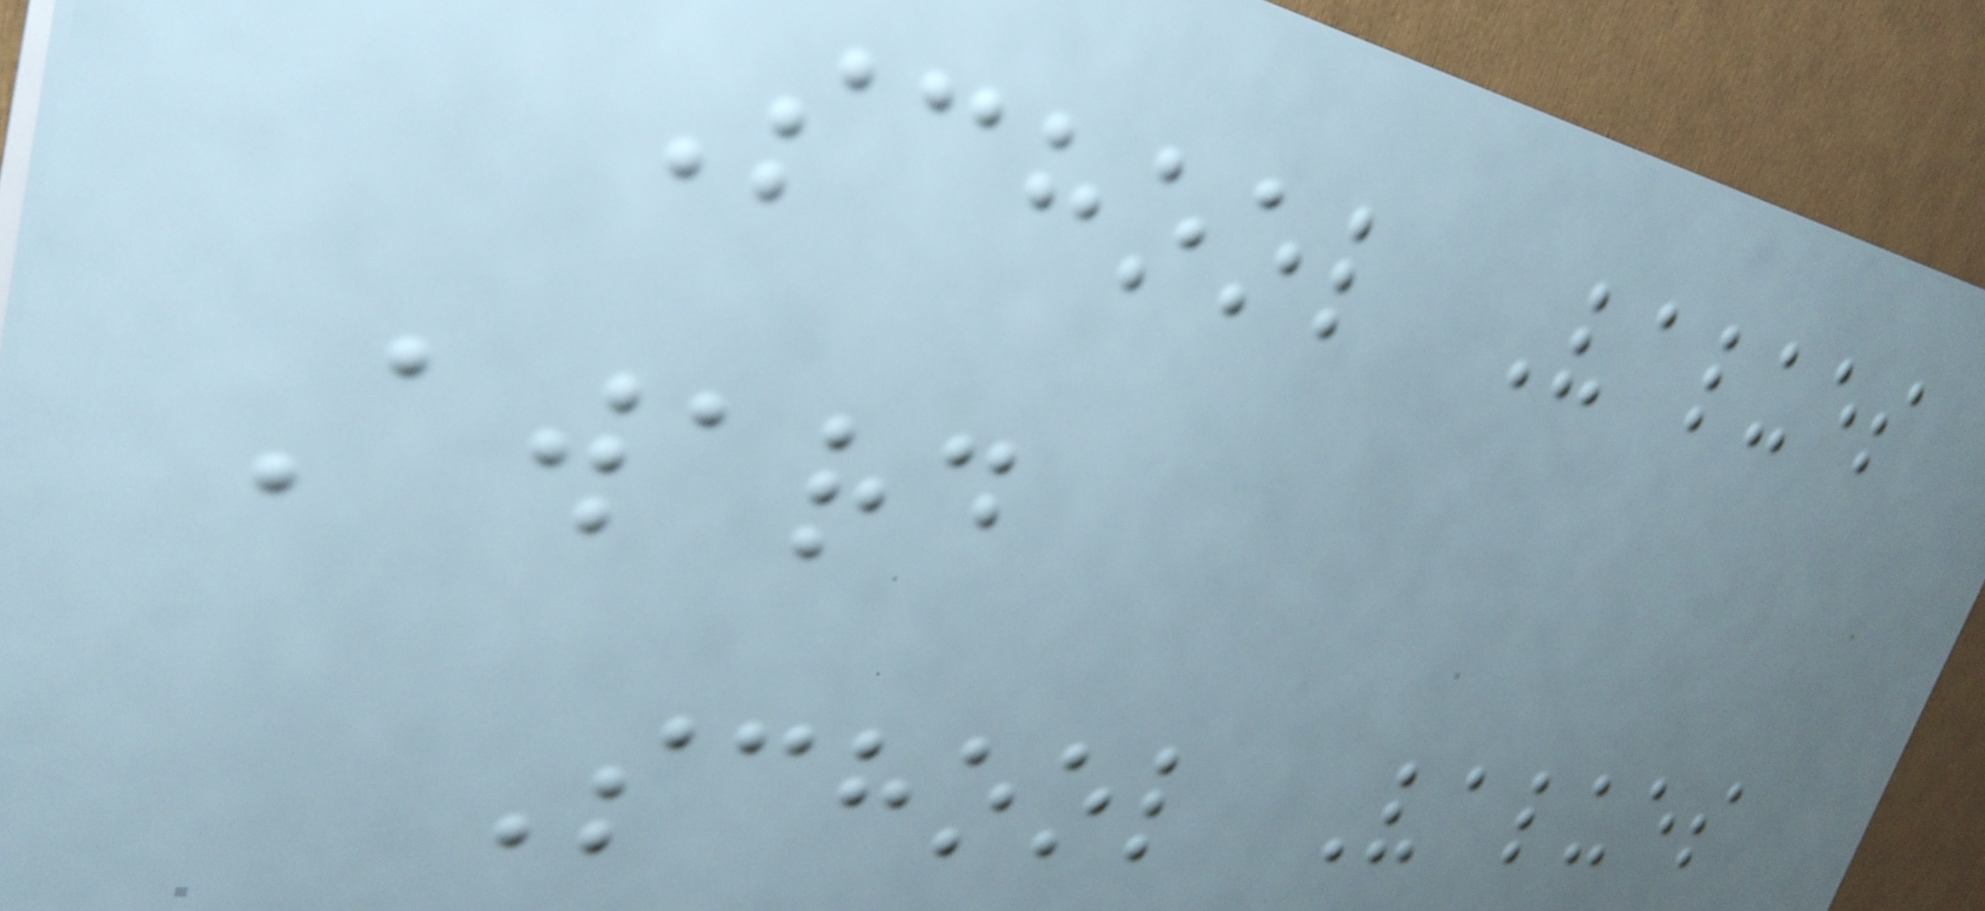School Values
Award
School Values
